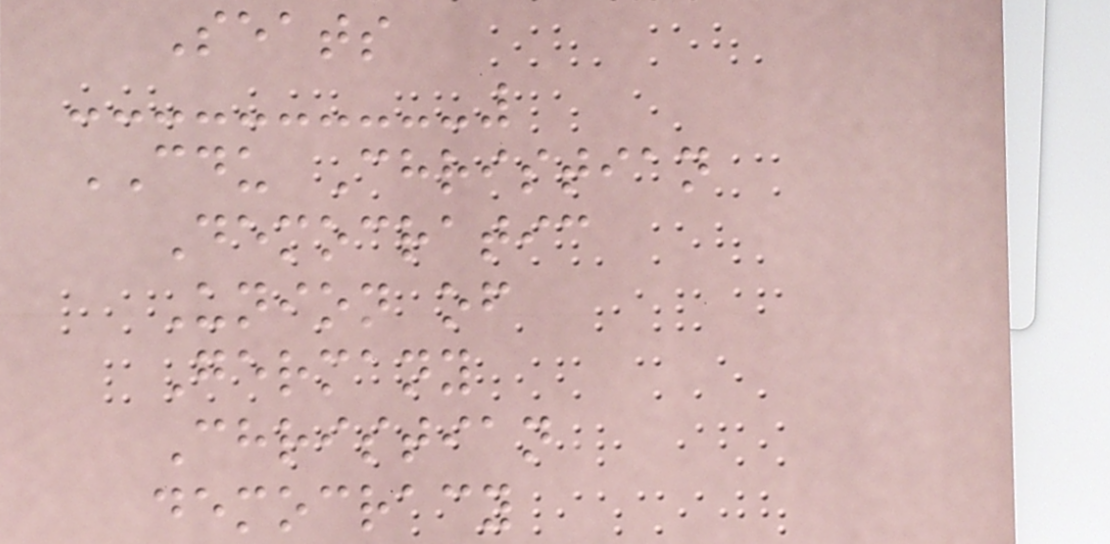Seats
CDU Christian
Democratic
Union of
Germany
Christian
democracy
